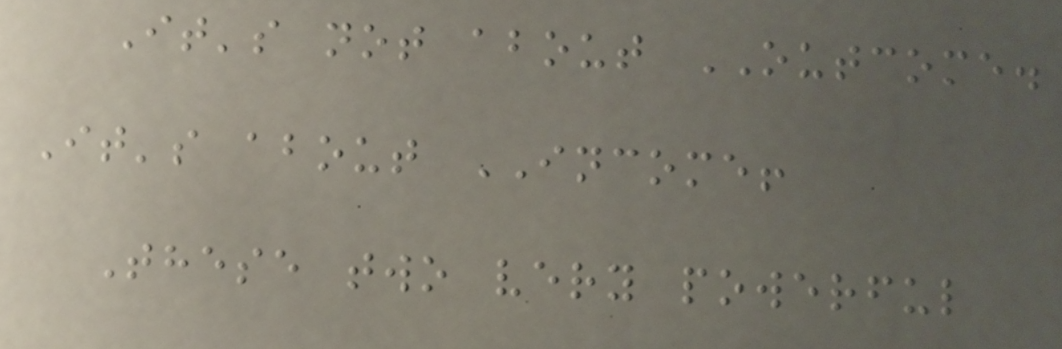It's not about OUTCOME.
It's about INCOME!
These two very powerful
